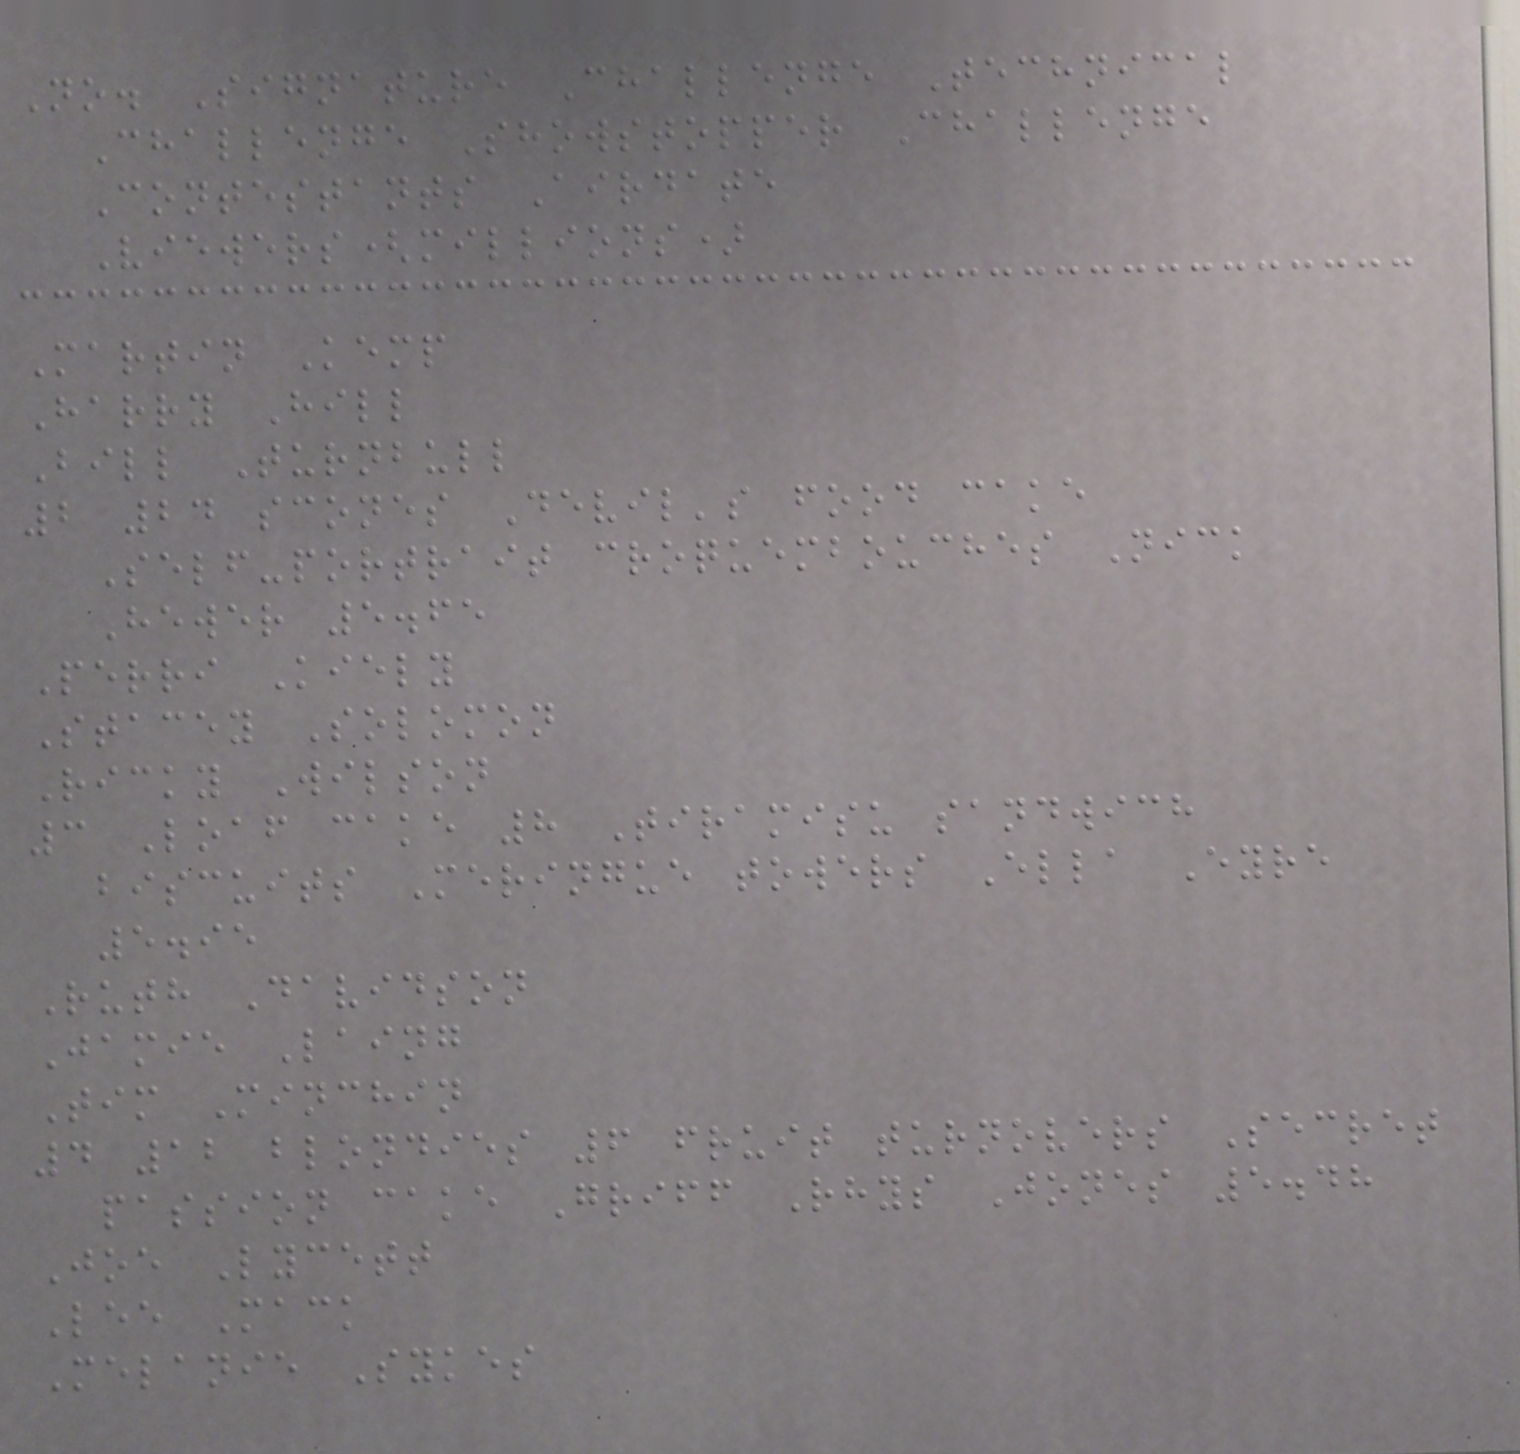No. Signature Challenge Technical
Challenge Showstopper Challenge
Contestants Airdate
Viewers(millions)
Martin Kemp
Harry Hill
Bill Turnbull
2 24 scones Devil's food cake
Self-portrait croquembouches Nick
Hewer 5.65
Perri Kiely
Stacey Solomon
Ricky Wilson
3 Loaf cake 8 Tiramisu sandwich
biscuits Meringue towers Ella Eyre
5.95
Ruth Davidson
Jamie Laing
Tim Minchin
4 12 blondies 6 fruit turnovers Secret
passion cake Griff Rhys Jones 5.48
Joe Lycett
Lee Mack
Melanie Sykes
